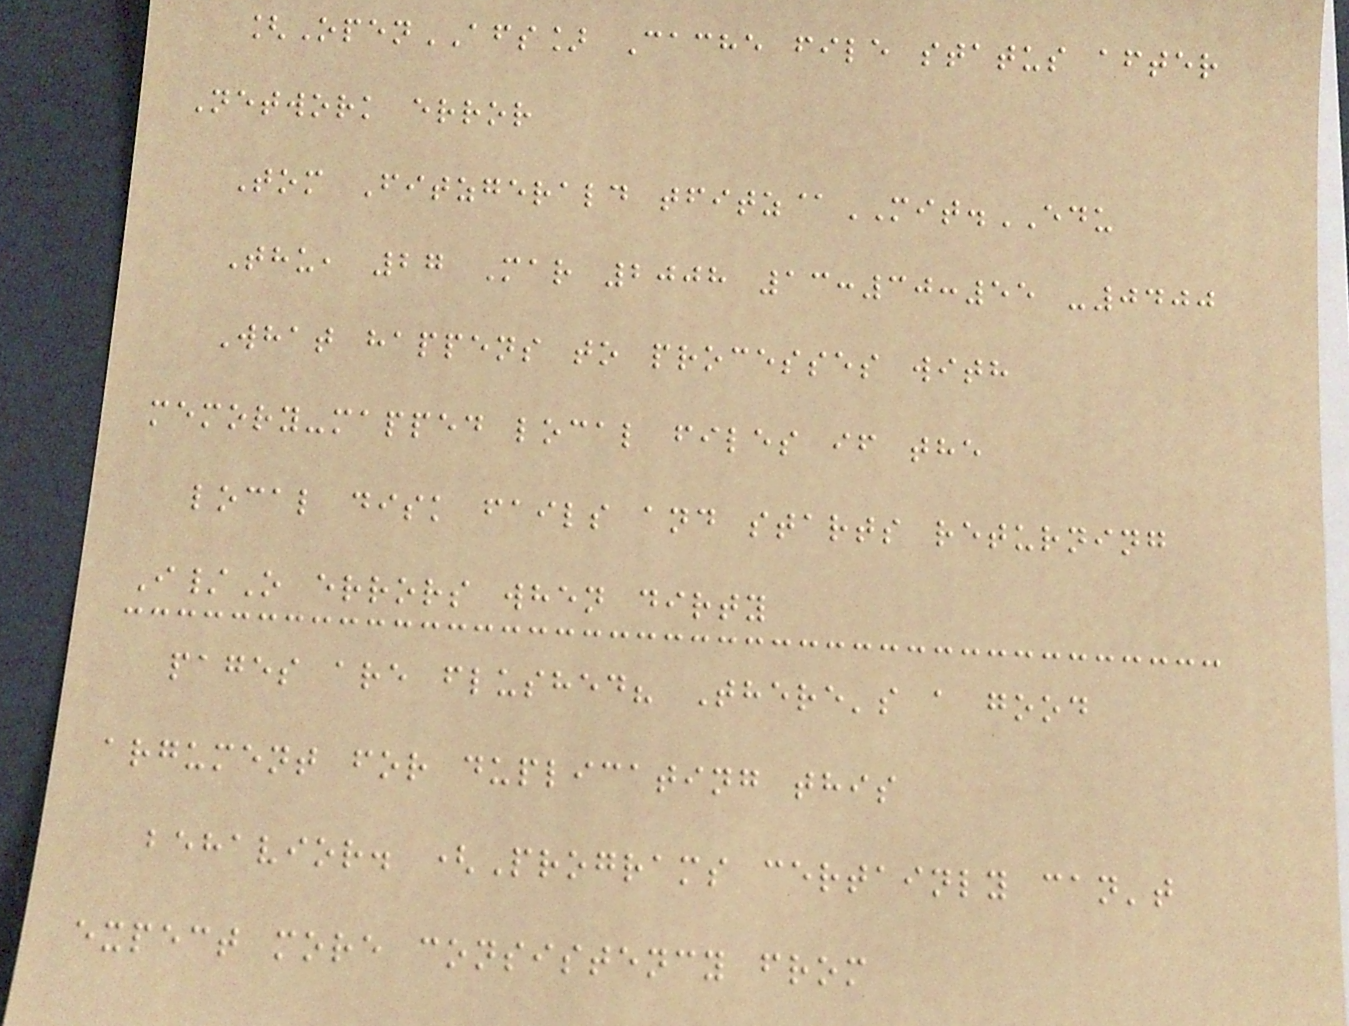[OpenAFS] Cache file status after
Network error
Tom Fitzgerald tfitz@MIT.EDU
Thu, 27 Mar 2008 13:30:55 -0400
What happens to processes with
memory-mapped local files if the
local disk fails and starts returning
I/O errors when dirty
pages are flushed? There's a good
argument for duplicating this
behavior. (Programs certainly can't
expect more consistency from
